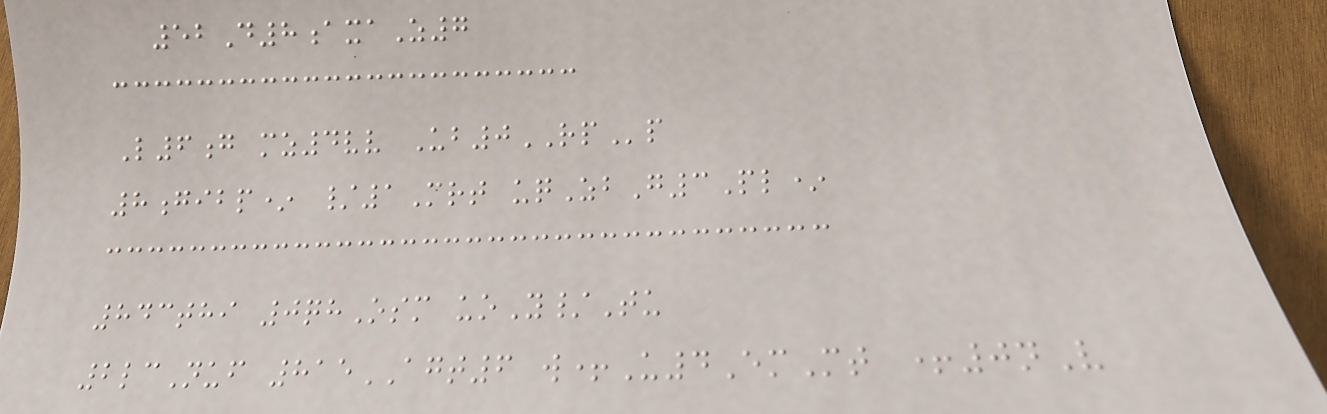52D8axaZ7
L6g mz4vv Ub0RPp
8gibp* /1Mrt uqZbG3Pl*
843thi 0qhOsm uoY/Tu
2lcNuf 815AGT6 w+U4EmMt +0nV
